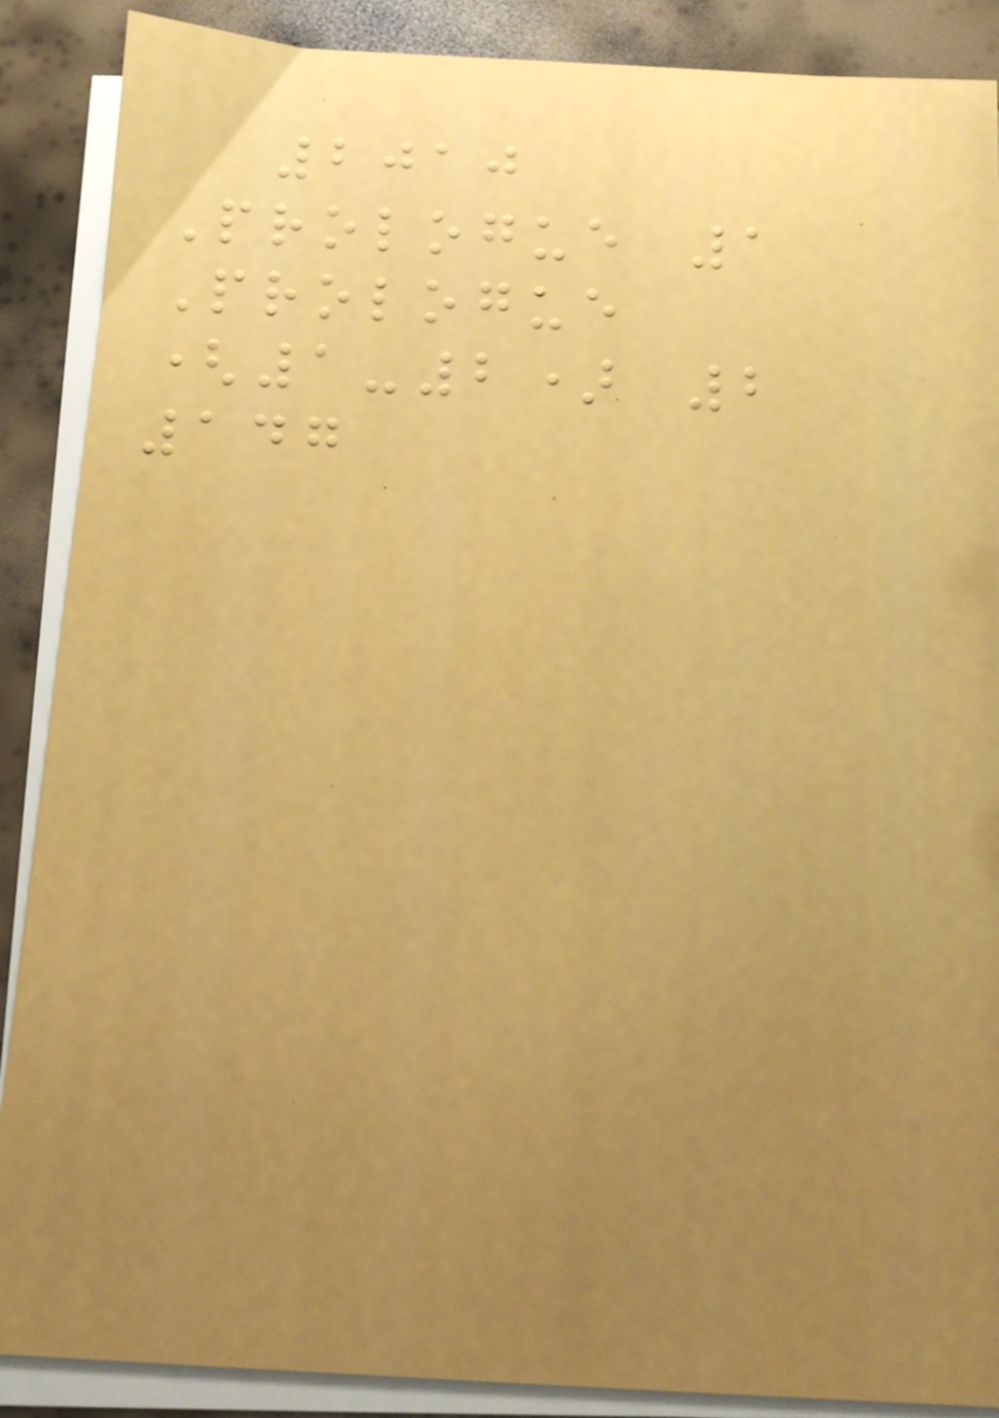2010
Prologue 1
Prologue
(1-2) 2
147
